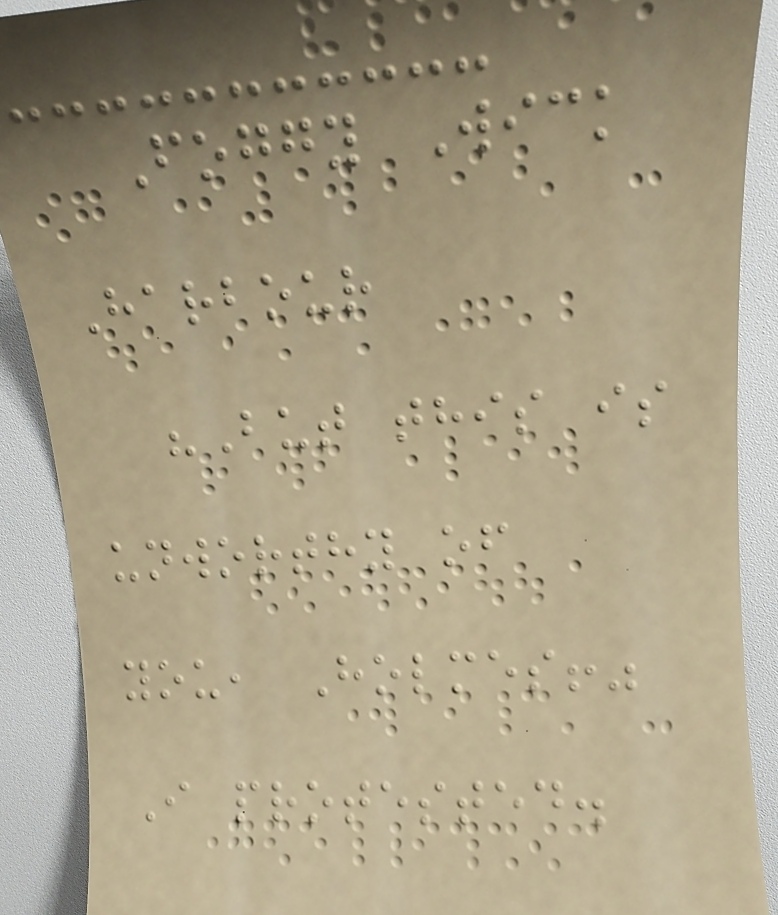Foggy Wick
Harbour
"But this is
unworthy of
you, Holmes!"
I protested.
